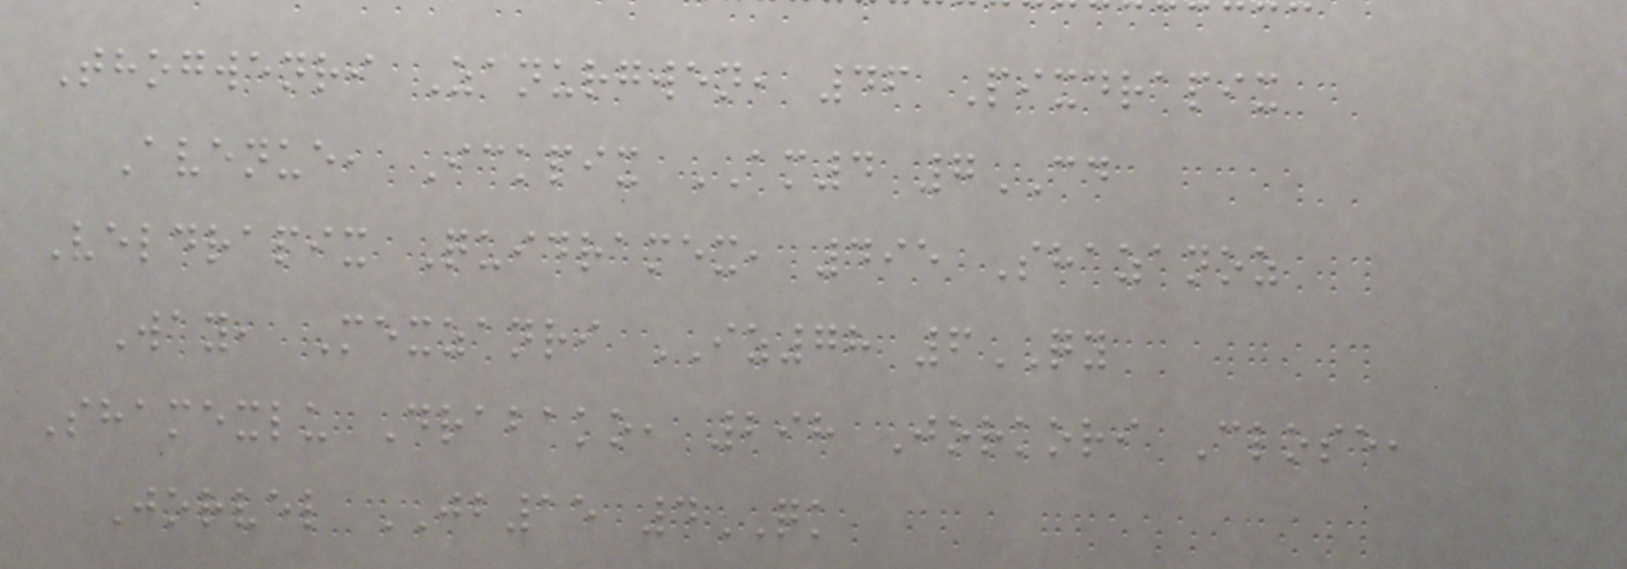Thogwenri Zanurgwen, 46 Pixdrapix
Avenue, Ickpix AM4 7CD
Veldrapix Quidramex, 495 Shazanoz
Way, Mexzanri IZ78 6QY
Shamexlu Drabako, 298 Jorkori Close,
Jorvel JB15 4QK
